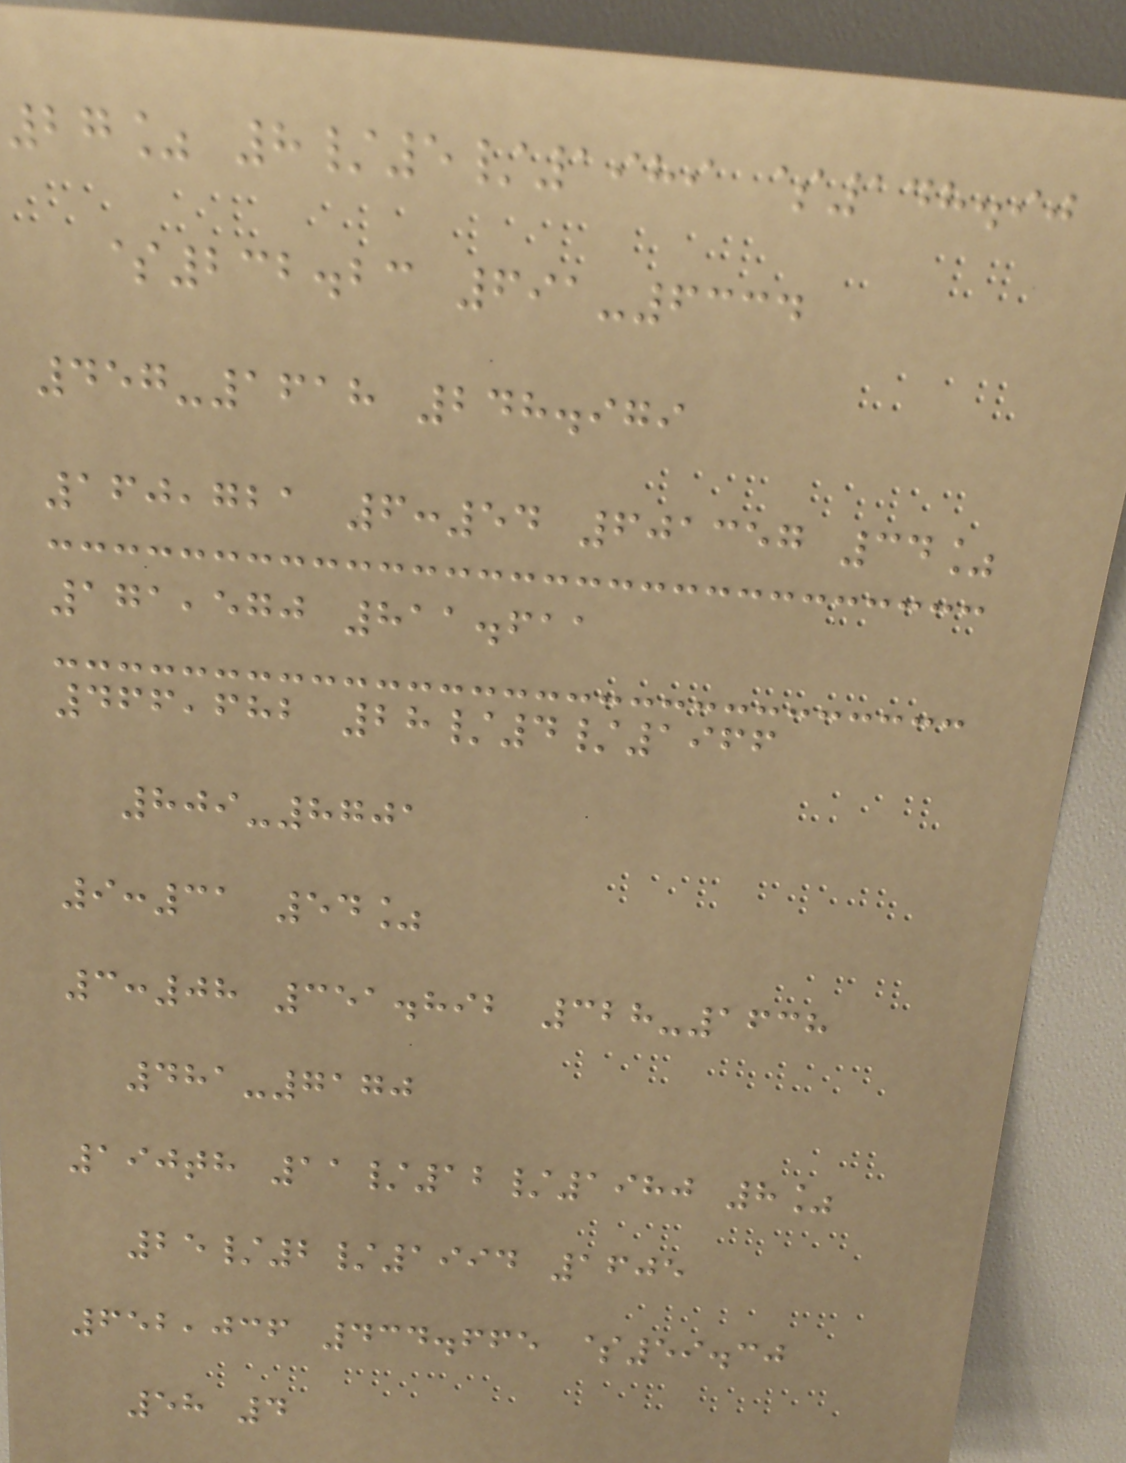27% 8/5/1989 $148.90
$232.23 691-6334
457-1618 248.979
160,721 6:54 601357 34%
171,570 811.611
466,682 28/4/1966
809-8701
9:31 54%
3:08 351.892 328-1638
481-7170
190th 11/12/1980 8%
25/2/1994 1605
652,036 434.665 $59.30
58 4
